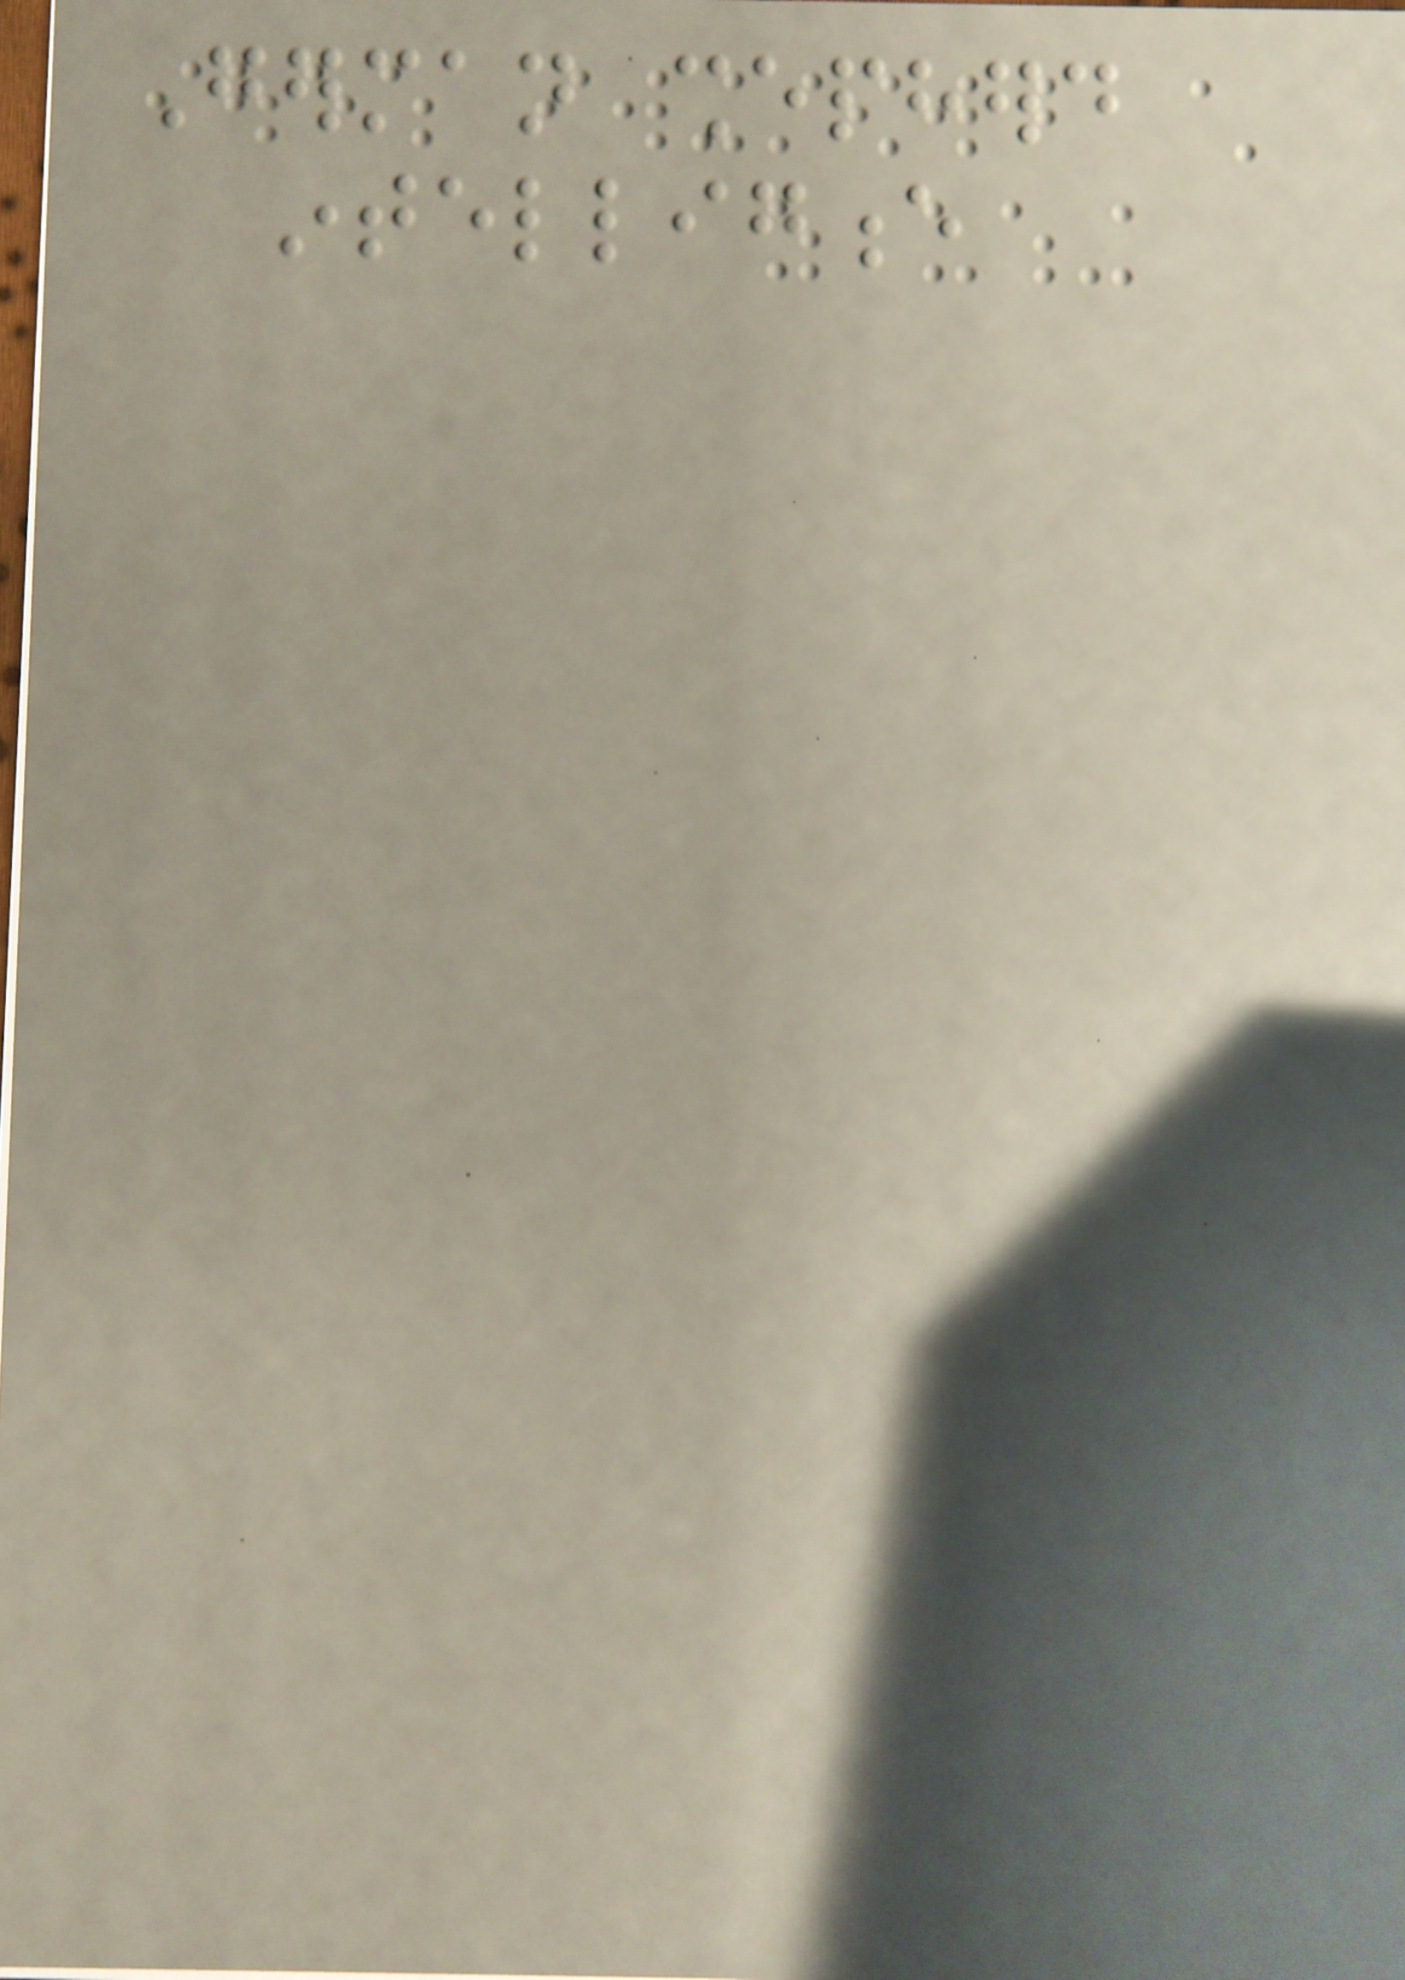German shepherd
intelligence
